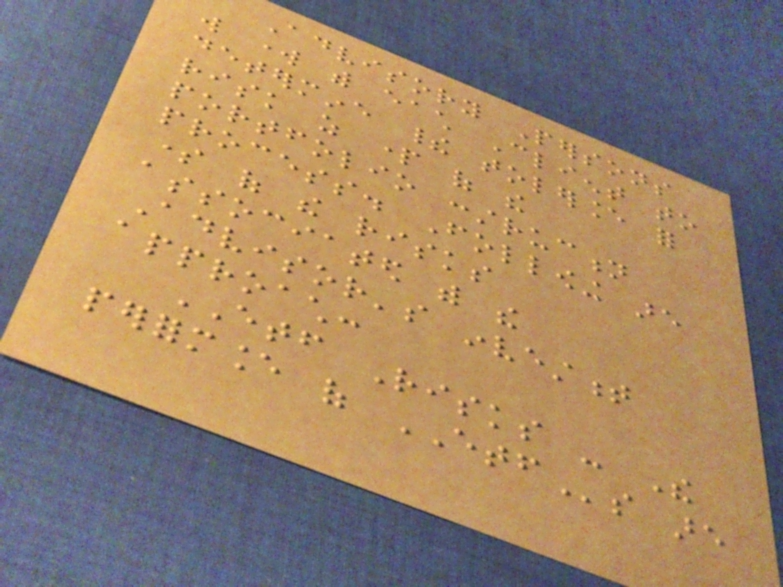Advisory Persons
will work with each Client to
determine their tolerance for
risk as part of the
portfolio construction
process. Following are
some of the risks
associated with the
Advisor's investment
approach:
ETF Risks - The
performance of ETFs are
